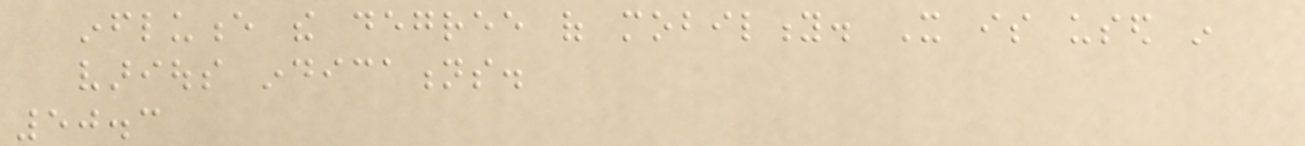influence the degree of mobility. It is used in
various indications.
50.3
